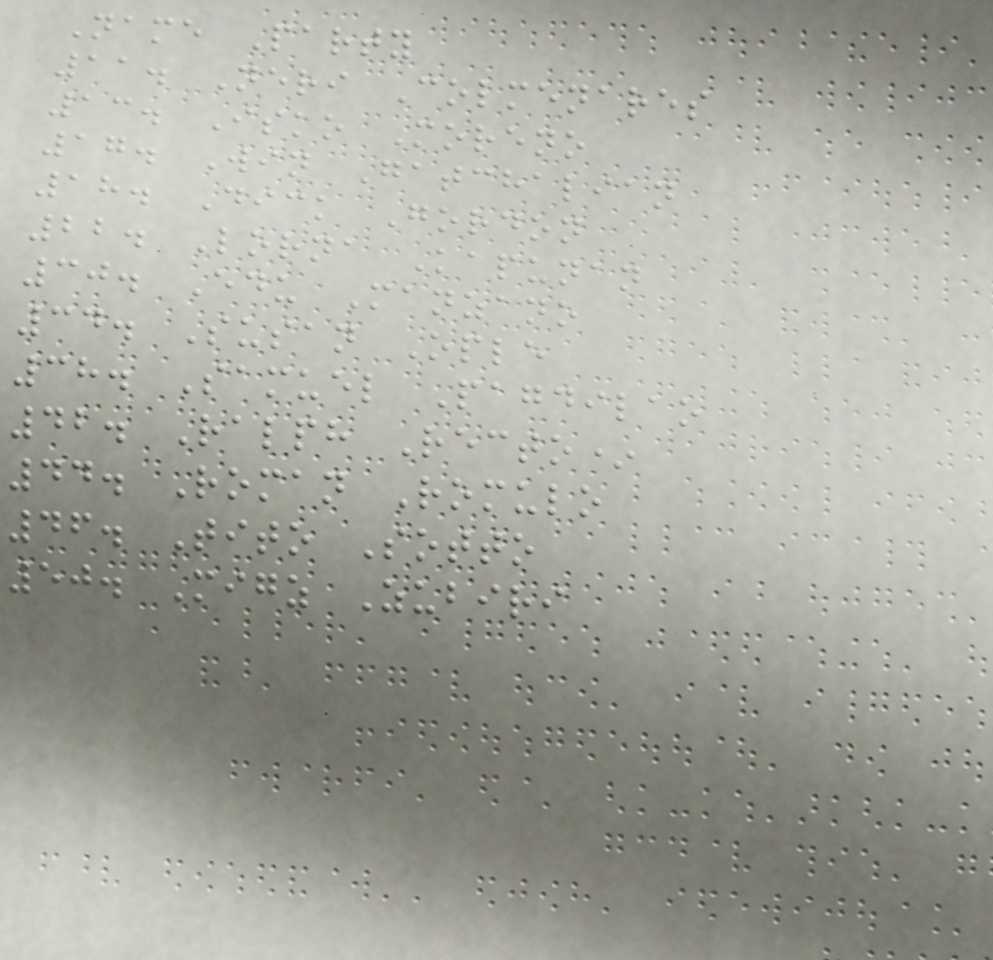Name Party
11. Neri Colmenares
13. Isko Moreno
17. Win Gatchalian
18. Dick Gordon
22. Lorna Kapunan
30. Edu Manzano
34. Susan Ople
38. Samuel Pagdilao
42. Ralph Recto*
44. Roman Romulo
46. Tito Sotto
50. Migz Zubiri
